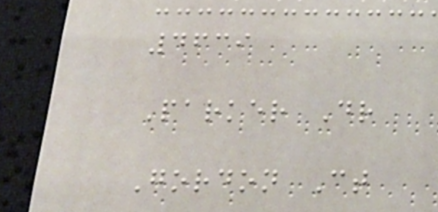4639
Parker Dr
Gordon Ct
